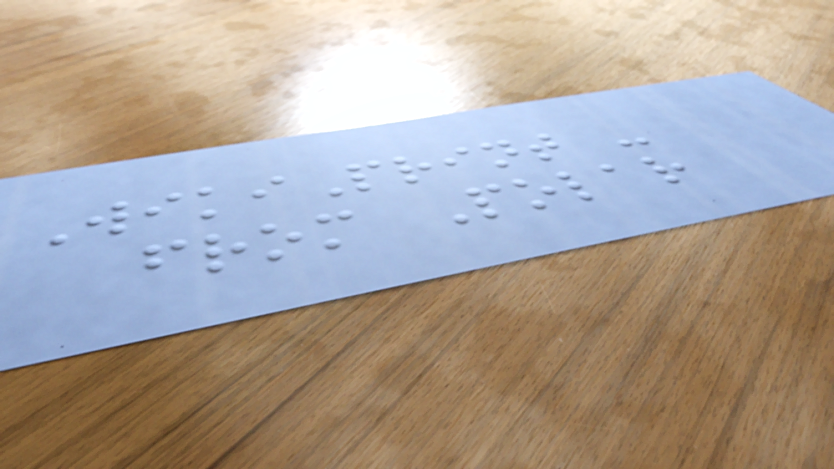WikiPrint -
from Polar
